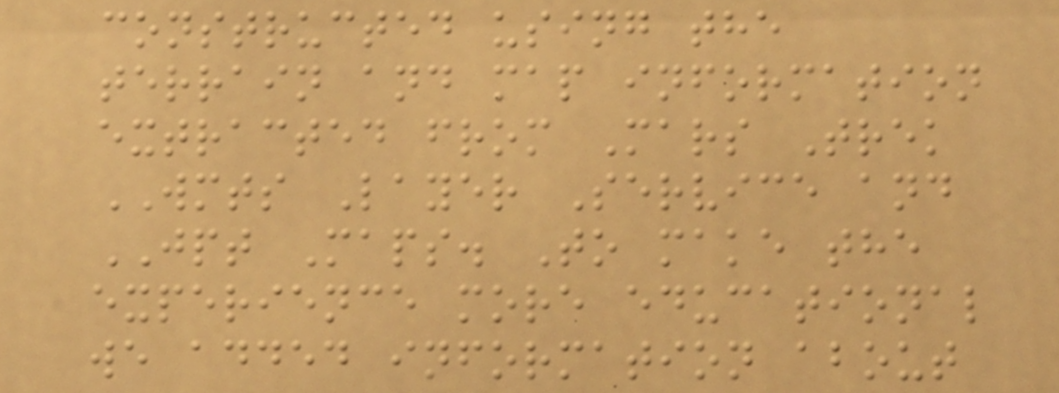constructed using the
terrain and map information
extracted from Mars Trek
WMTS Layer Service and
JPT Maps. To make the
experience more educational
we added information about
